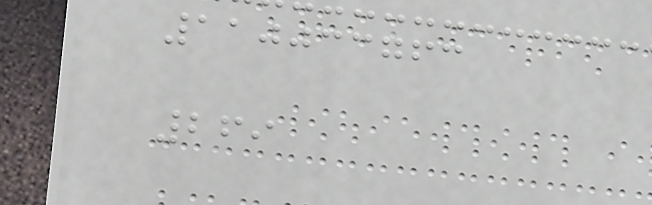110033763
269
